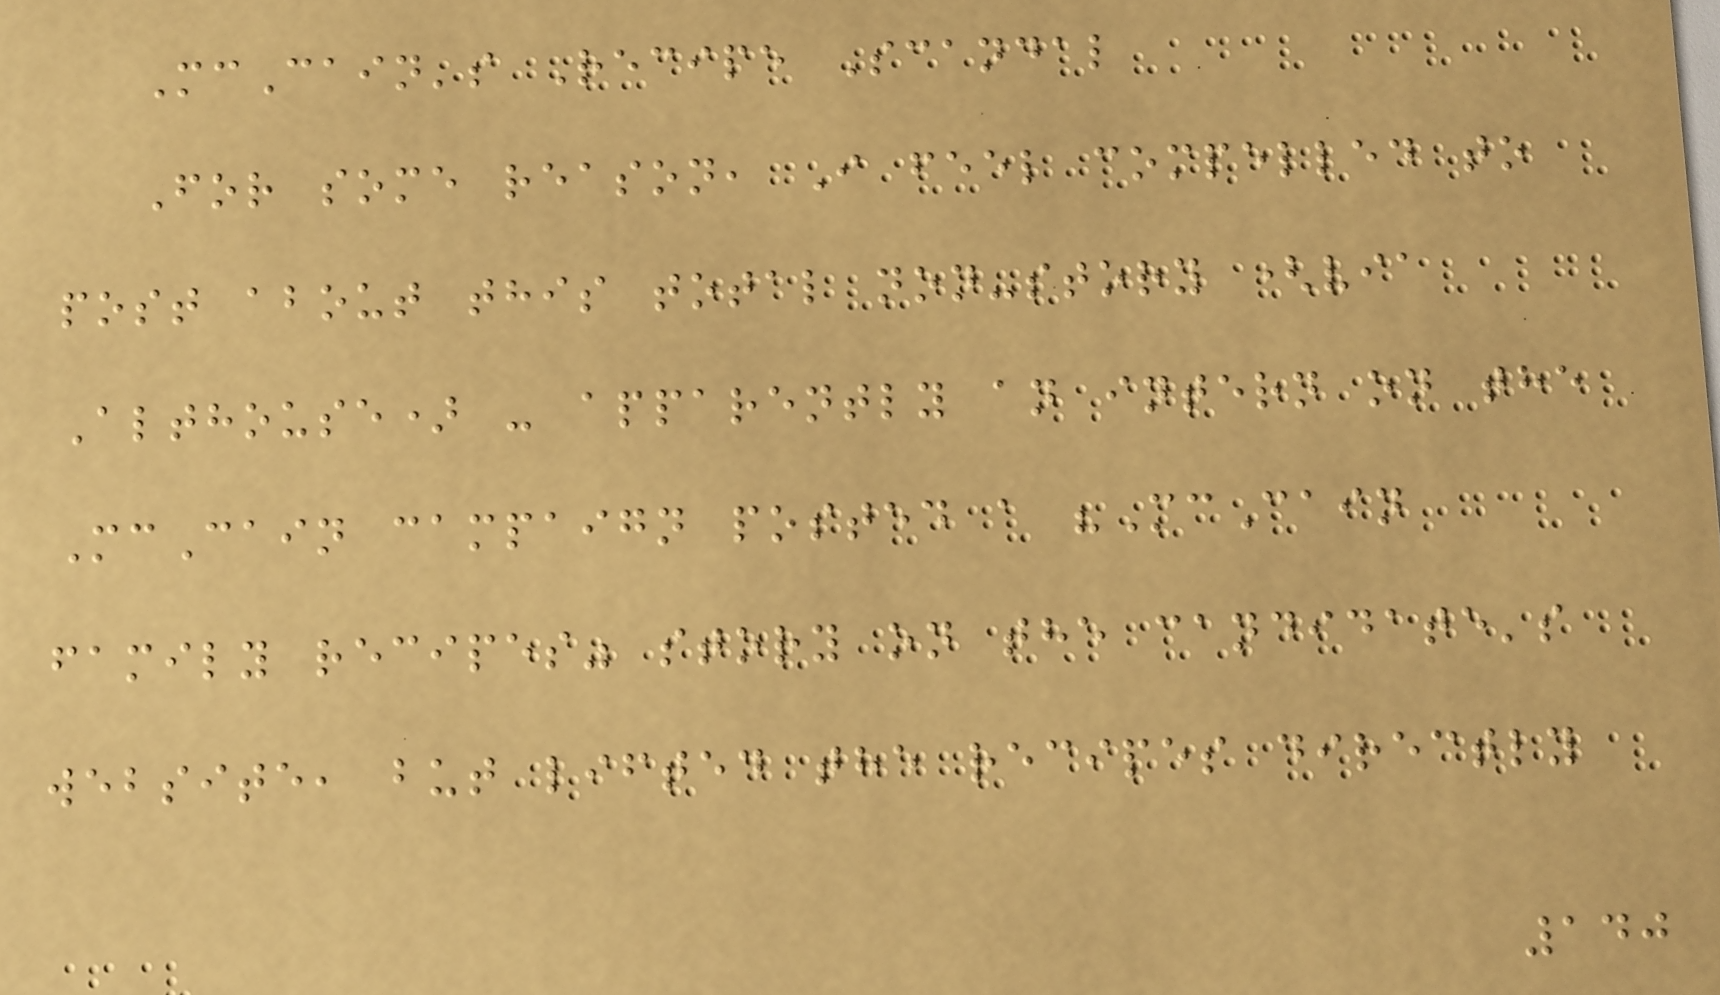McCain's Recipe Scandal
For some reason, I feel compelled to
post about this total non-story (via
Althouse) - apparently an intern on the
McCain campaign posted a "McCain
family recipes" story on the candidate's
website, but lifted the recipes directly
140
